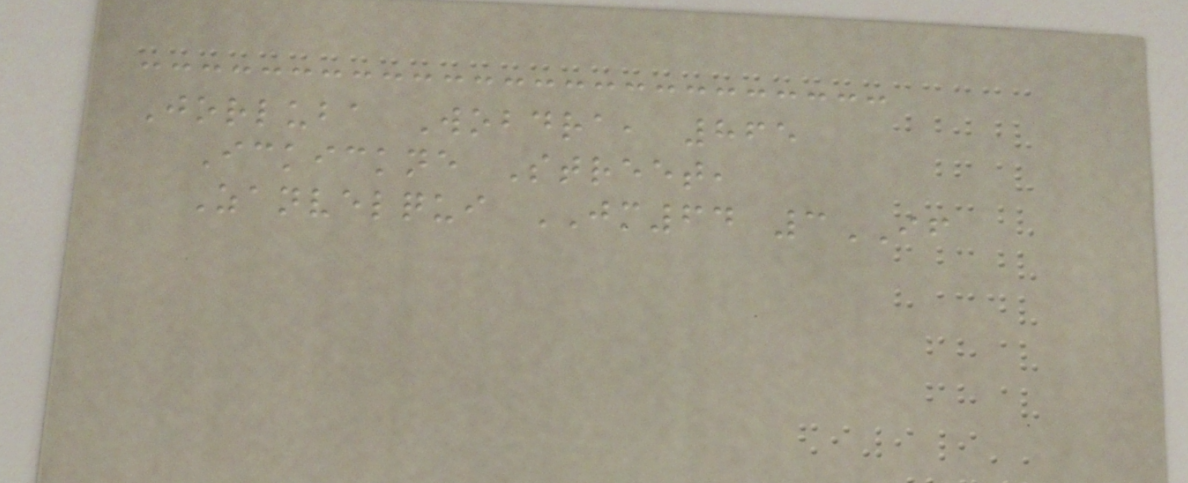Jorluba Wobdra, 865
Ickickne Street,
Zanvelqui JM64 3IF
